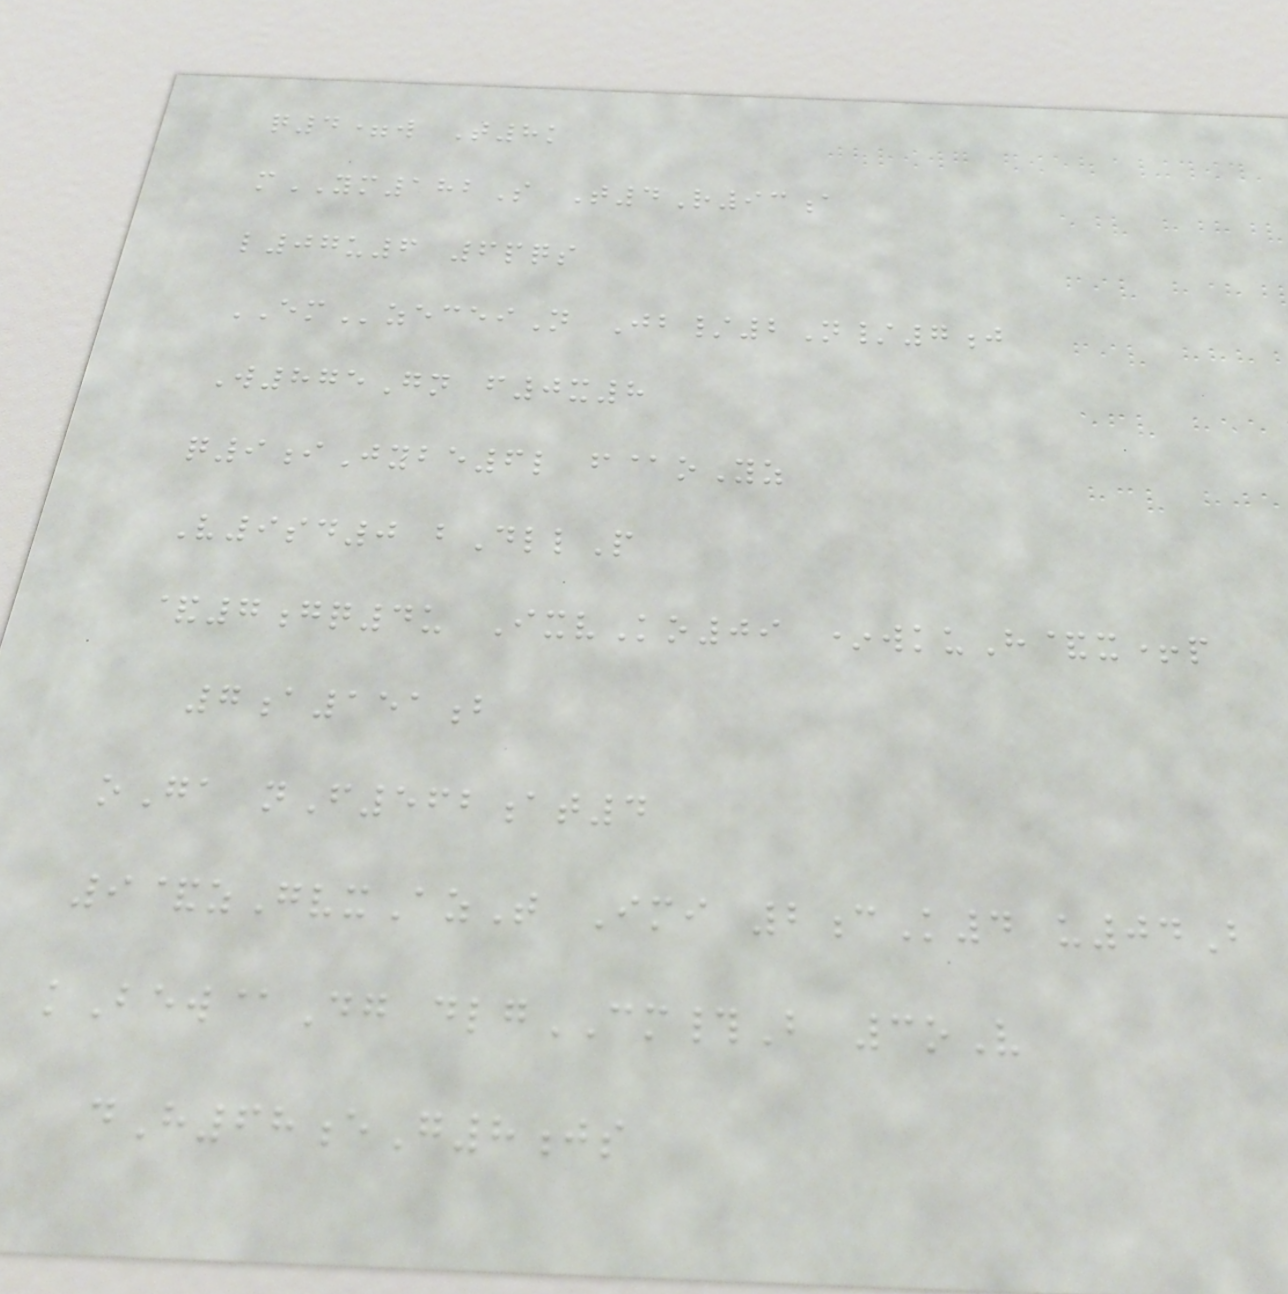q4=w T8k
mYM182S T4R93a
l07u6 6pqs
EMzeceiN Jb/2N/7j
W875Gn f0x8
q9iJybe6l f@oYz
V9sd0 bDllP
&7gq4u IxvKo09 *wkuH&x+p
7a151b
oGa nF562at4
9&zGvxAzT Imi 2cK4 u04B
kBew@Dg dlgCM#B 3oV
dH68eG8js
